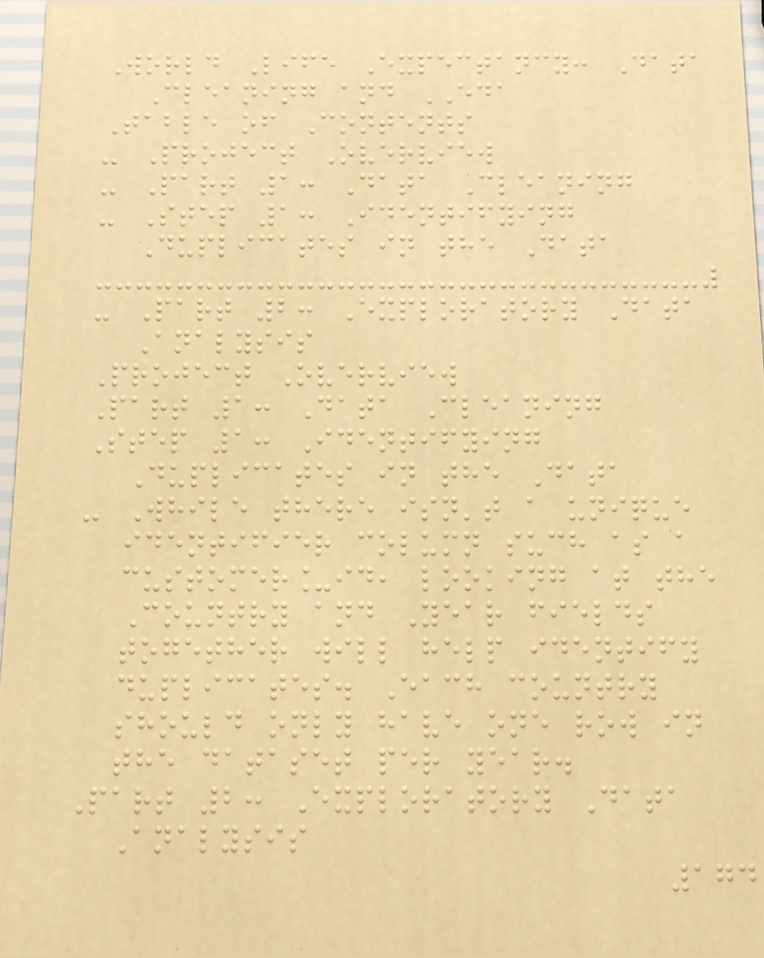World Life Expectancy: Data
Cleaning and EDA
Table of Contents
- Project Overview
- Part 1: Data Cleaning
- Step 1: Identifying
Duplicates in the Data
- Part 2: Exploratory Data
Analysis
Project Overview
Part 1: Data Cleaning
Step 1: Identifying
Duplicates in the Data
- While there isn't a unique
identifier column such as a
customer_id, looking at the
Country and Year fields
together will help identify
duplicates. Each country
should only have one row in
the dataset per year.
Part 2: Exploratory Data
Analysis
174
